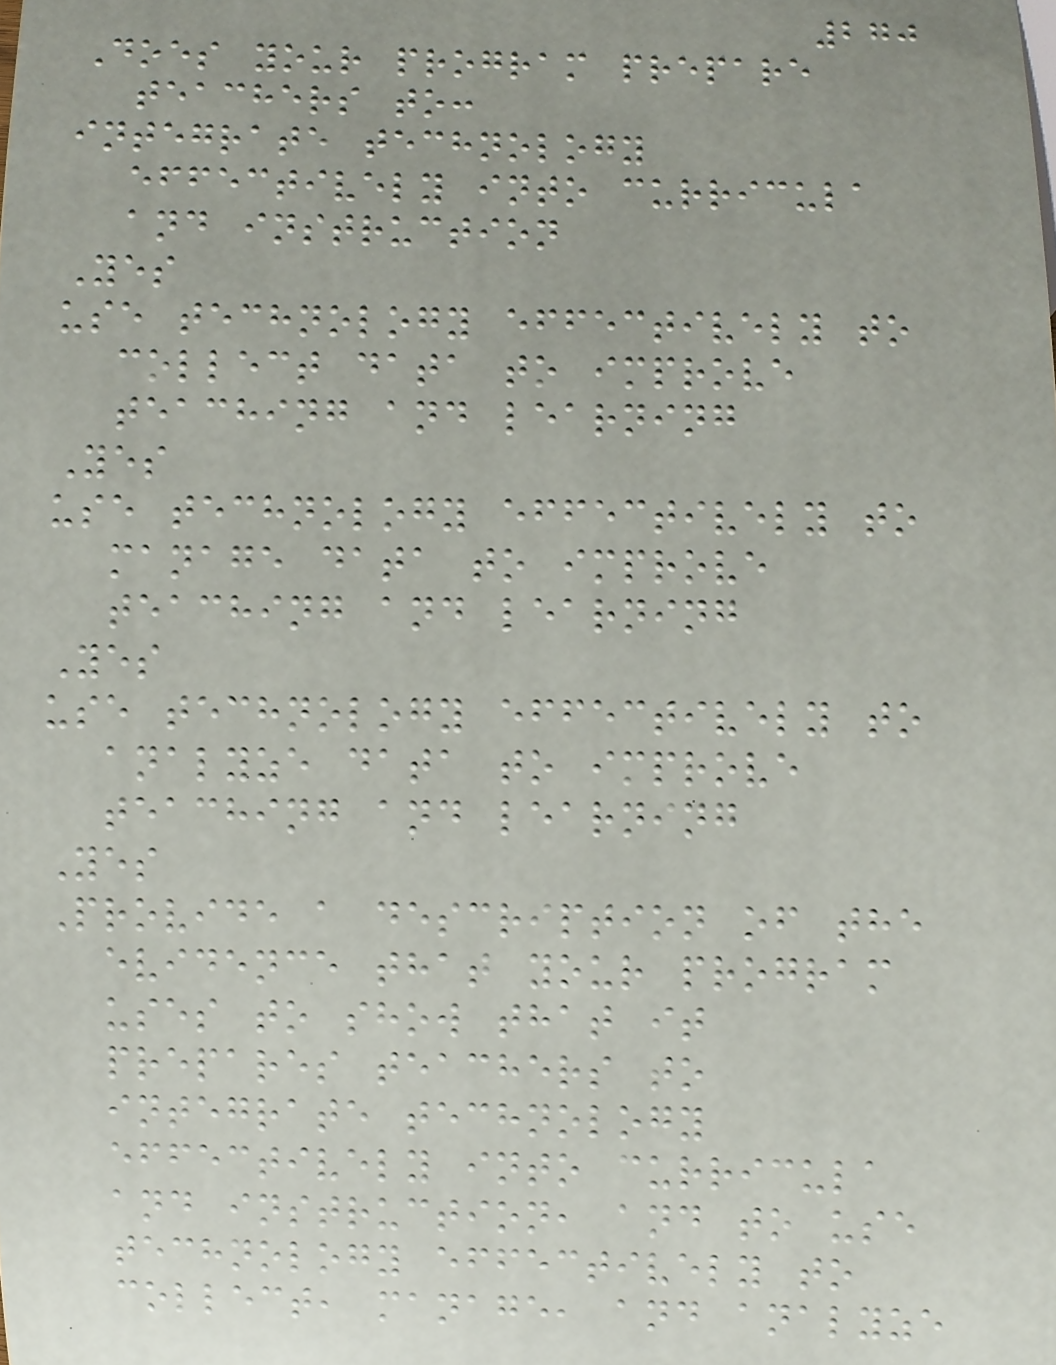270
Does your program prepare
teachers to:
integrate technology
effectively into curricula
and instruction
Yes
use technology effectively to
collect data to improve
teaching and learning
Yes
use technology effectively to
manage data to improve
teaching and learning
Yes
use technology effectively to
analyze data to improve
teaching and learning
Yes
Provide a description of the
evidence that your program
uses to show that it
prepares teachers to
integrate technology
effectively into curricula
and instruction, and to use
technology effectively to
collect, manage, and analyze
